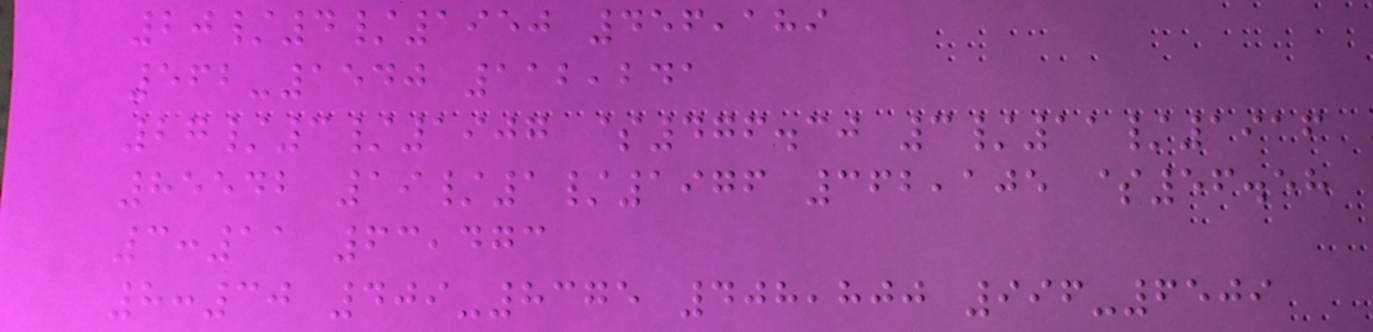20/4/1950 456,189
562-1540 112,241
27/3/1907 $476.30 3/11/1916
85542 19/1/1976 362,105 $56.58
3:11 63,473
8:30 409-8375 408,800 996-6509
